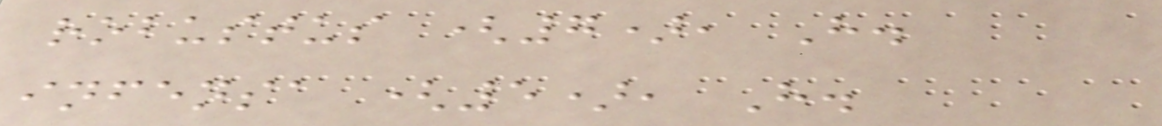robustus (7), H.
infensa (5), H.
